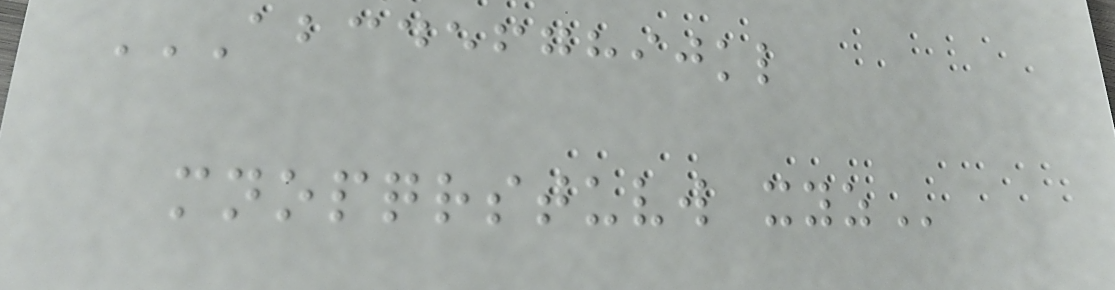ABCDEFGHIJKL
MNOPQRSTUVW XYZ
